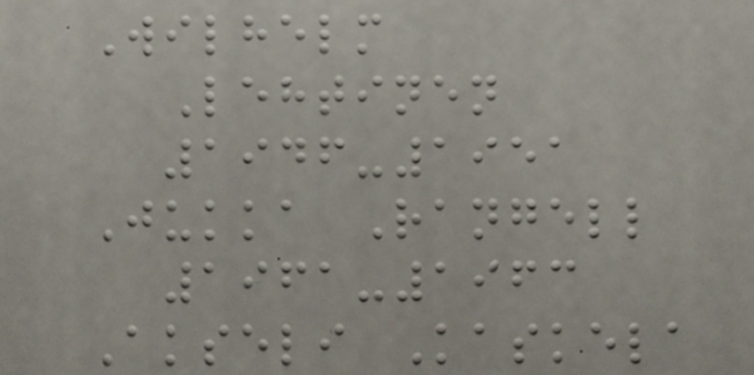Wilhelm
Lehtinen
1946-1951
Jukka Rangell
1961-1963
Akseli Kaskela
